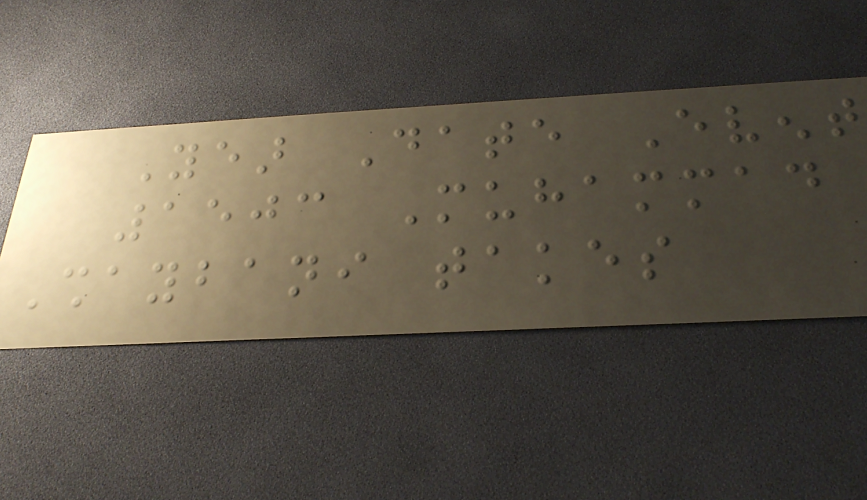Year Date Event
1503 Muhammad
Shaybani takes
